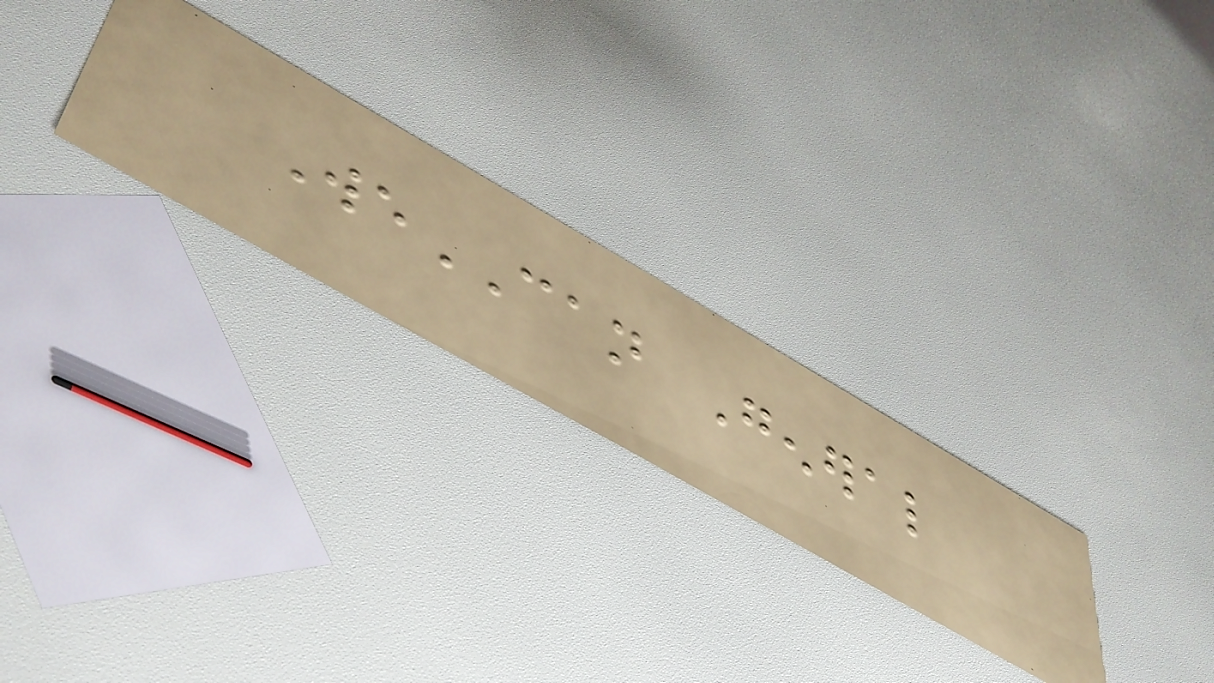WeCAN General
